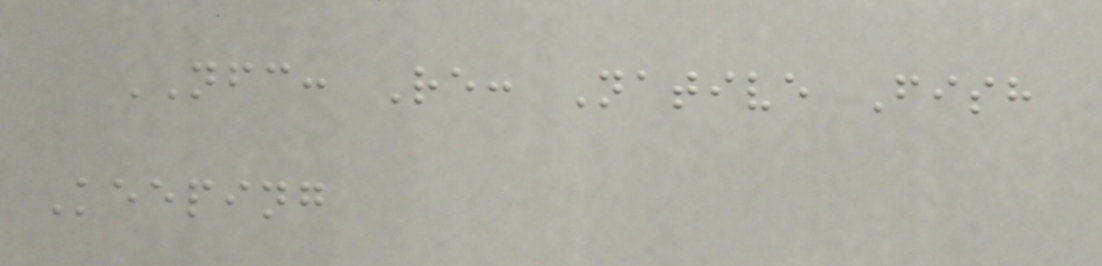NFC: Re: Native Fish
Keeping
